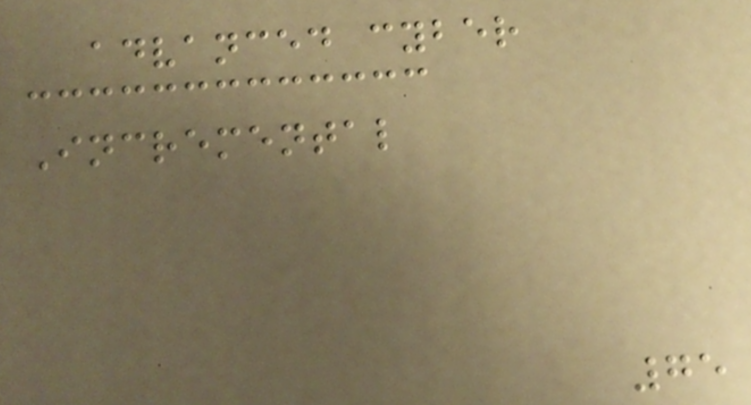advanced cyber
Incremental
75
